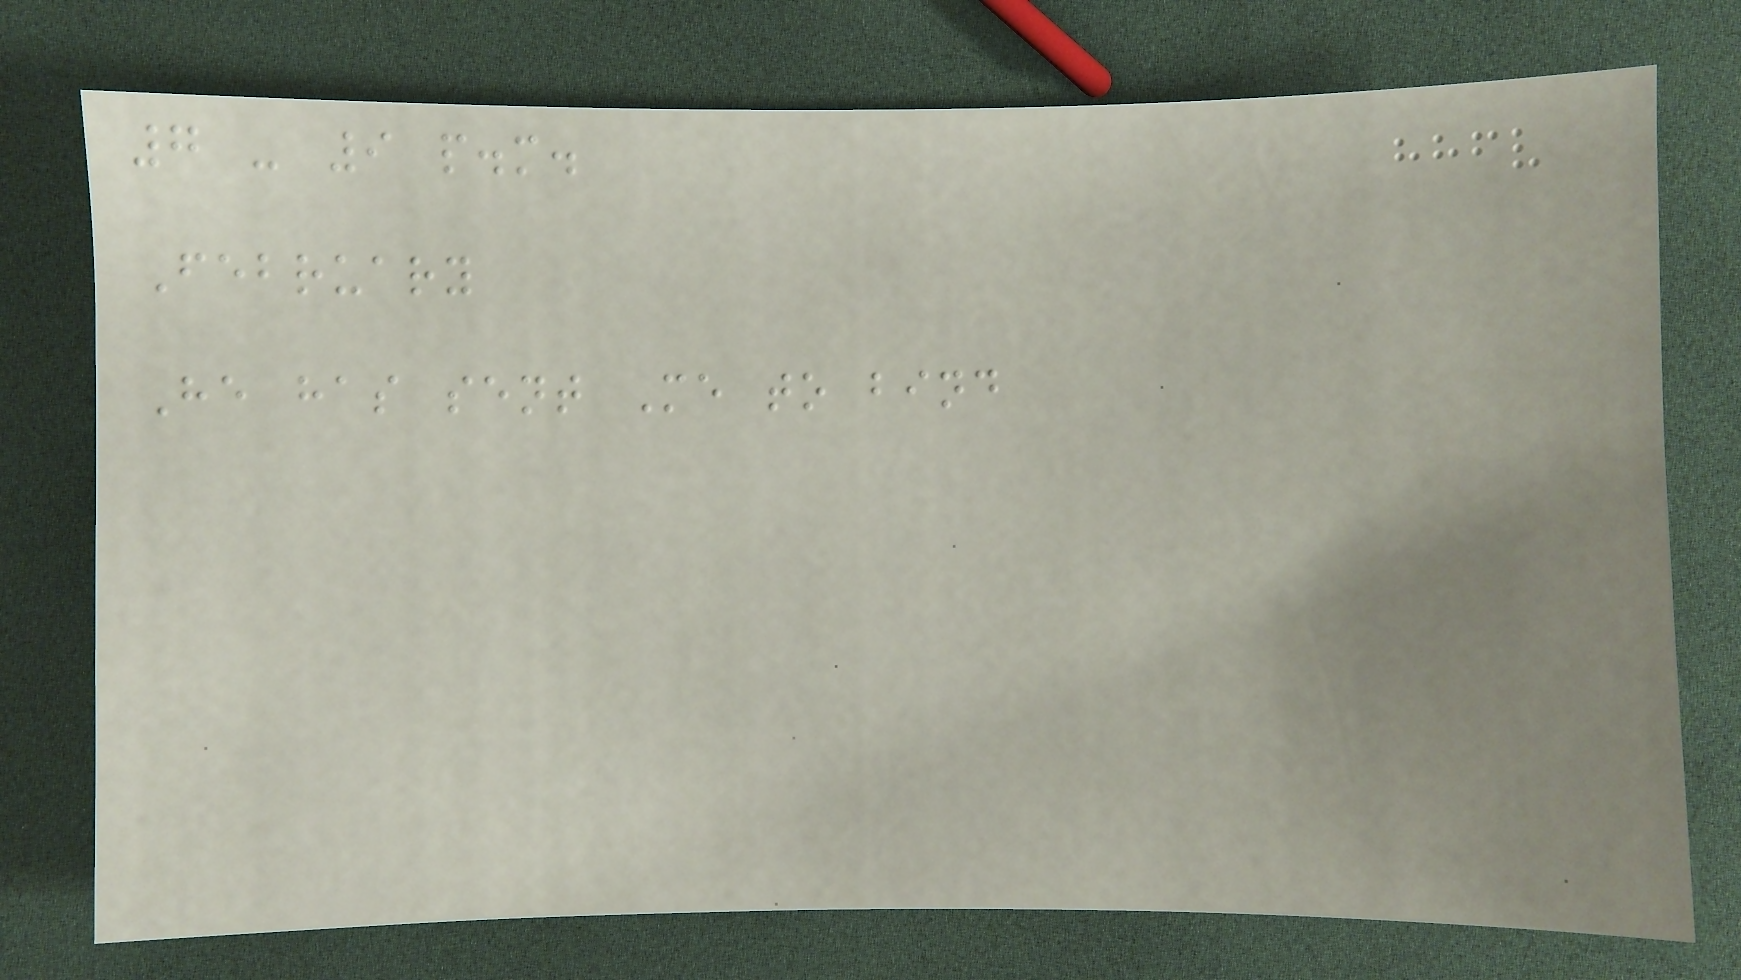7 - 9 p.m.
February
He has sent Me to bind
